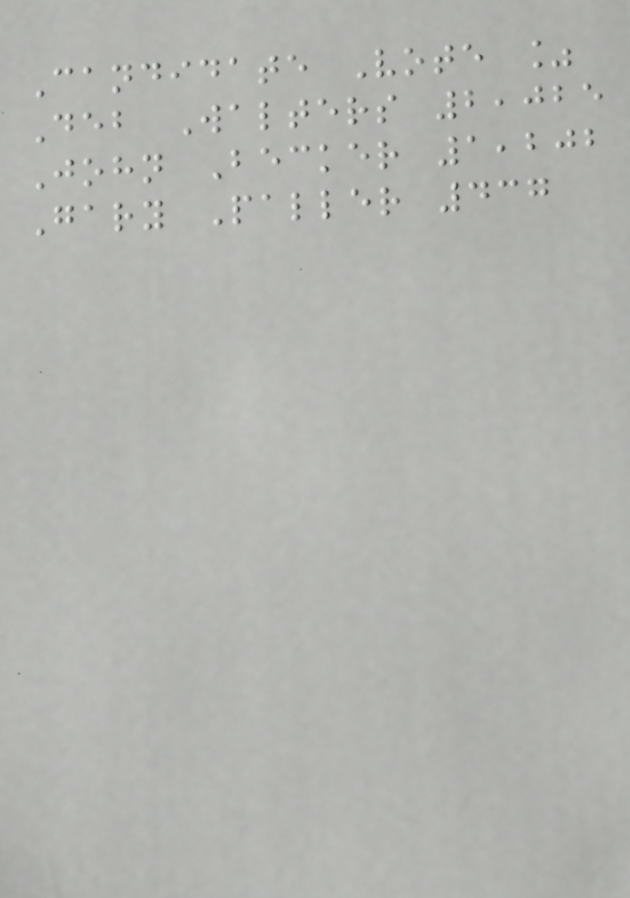Candidate Vote %
Deb Walters 2,025
John Becker 1,202
Gary Paller 437
